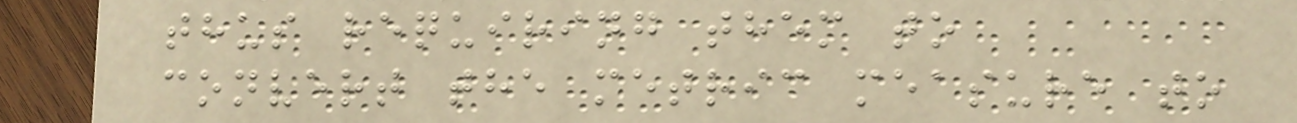thus requiring them to
convert the metric measure to
